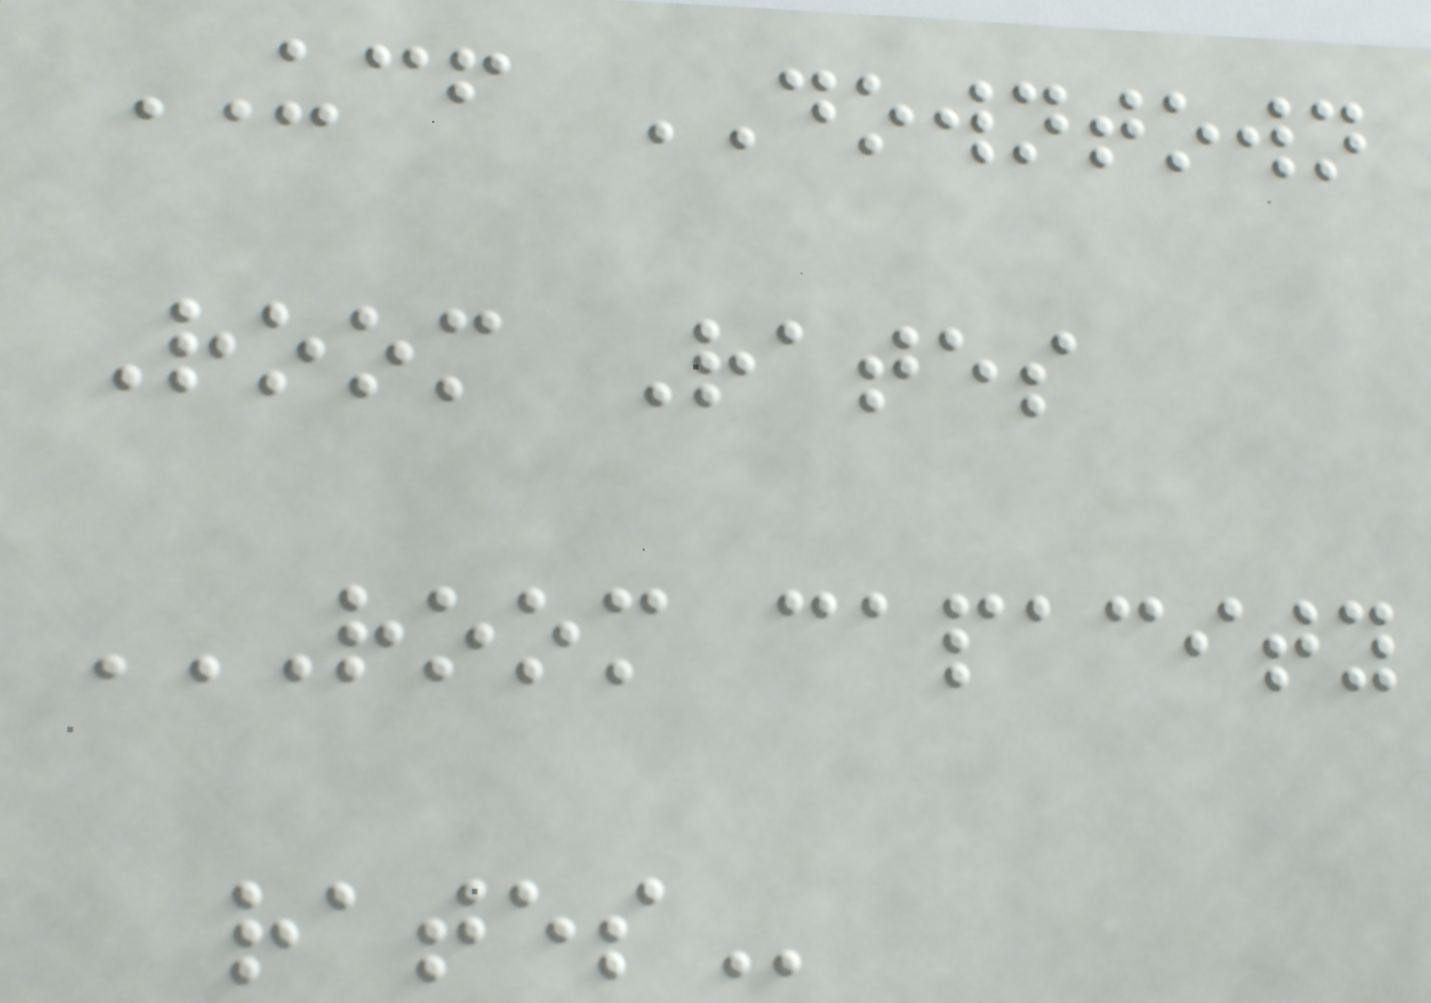UCF DOWNTOWN
Room Rates
ROOM CAPACITY
RATES
